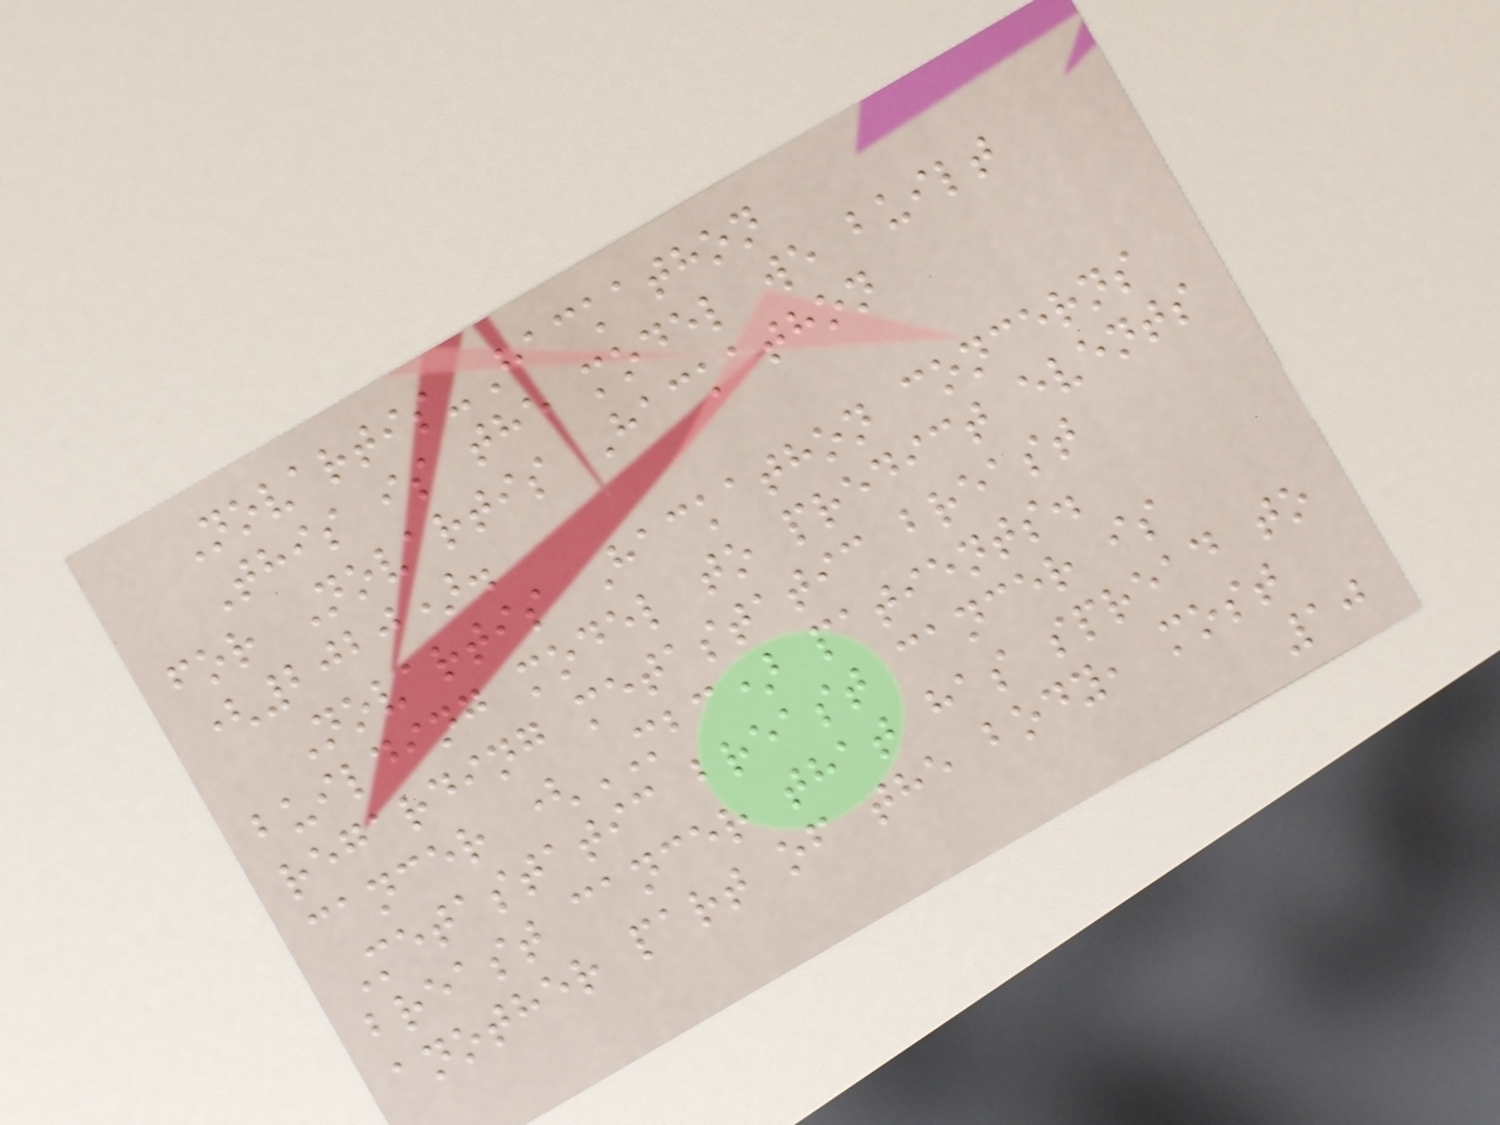Novartis-Hackathon
This is the model we built
for Novartis Hackathon
(2020).
Novartis Hackathon concerns
building model to predict events
regarding metastatic breast
cancer (MBC) patients.
Metastatic breast cancer is
breast cancer that has spread to
another part of the body, most
10
